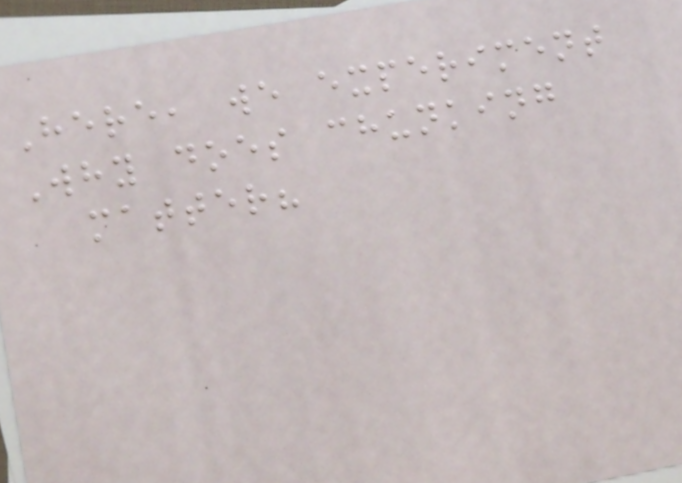Here, we experiment
Why does chunking
matter?
